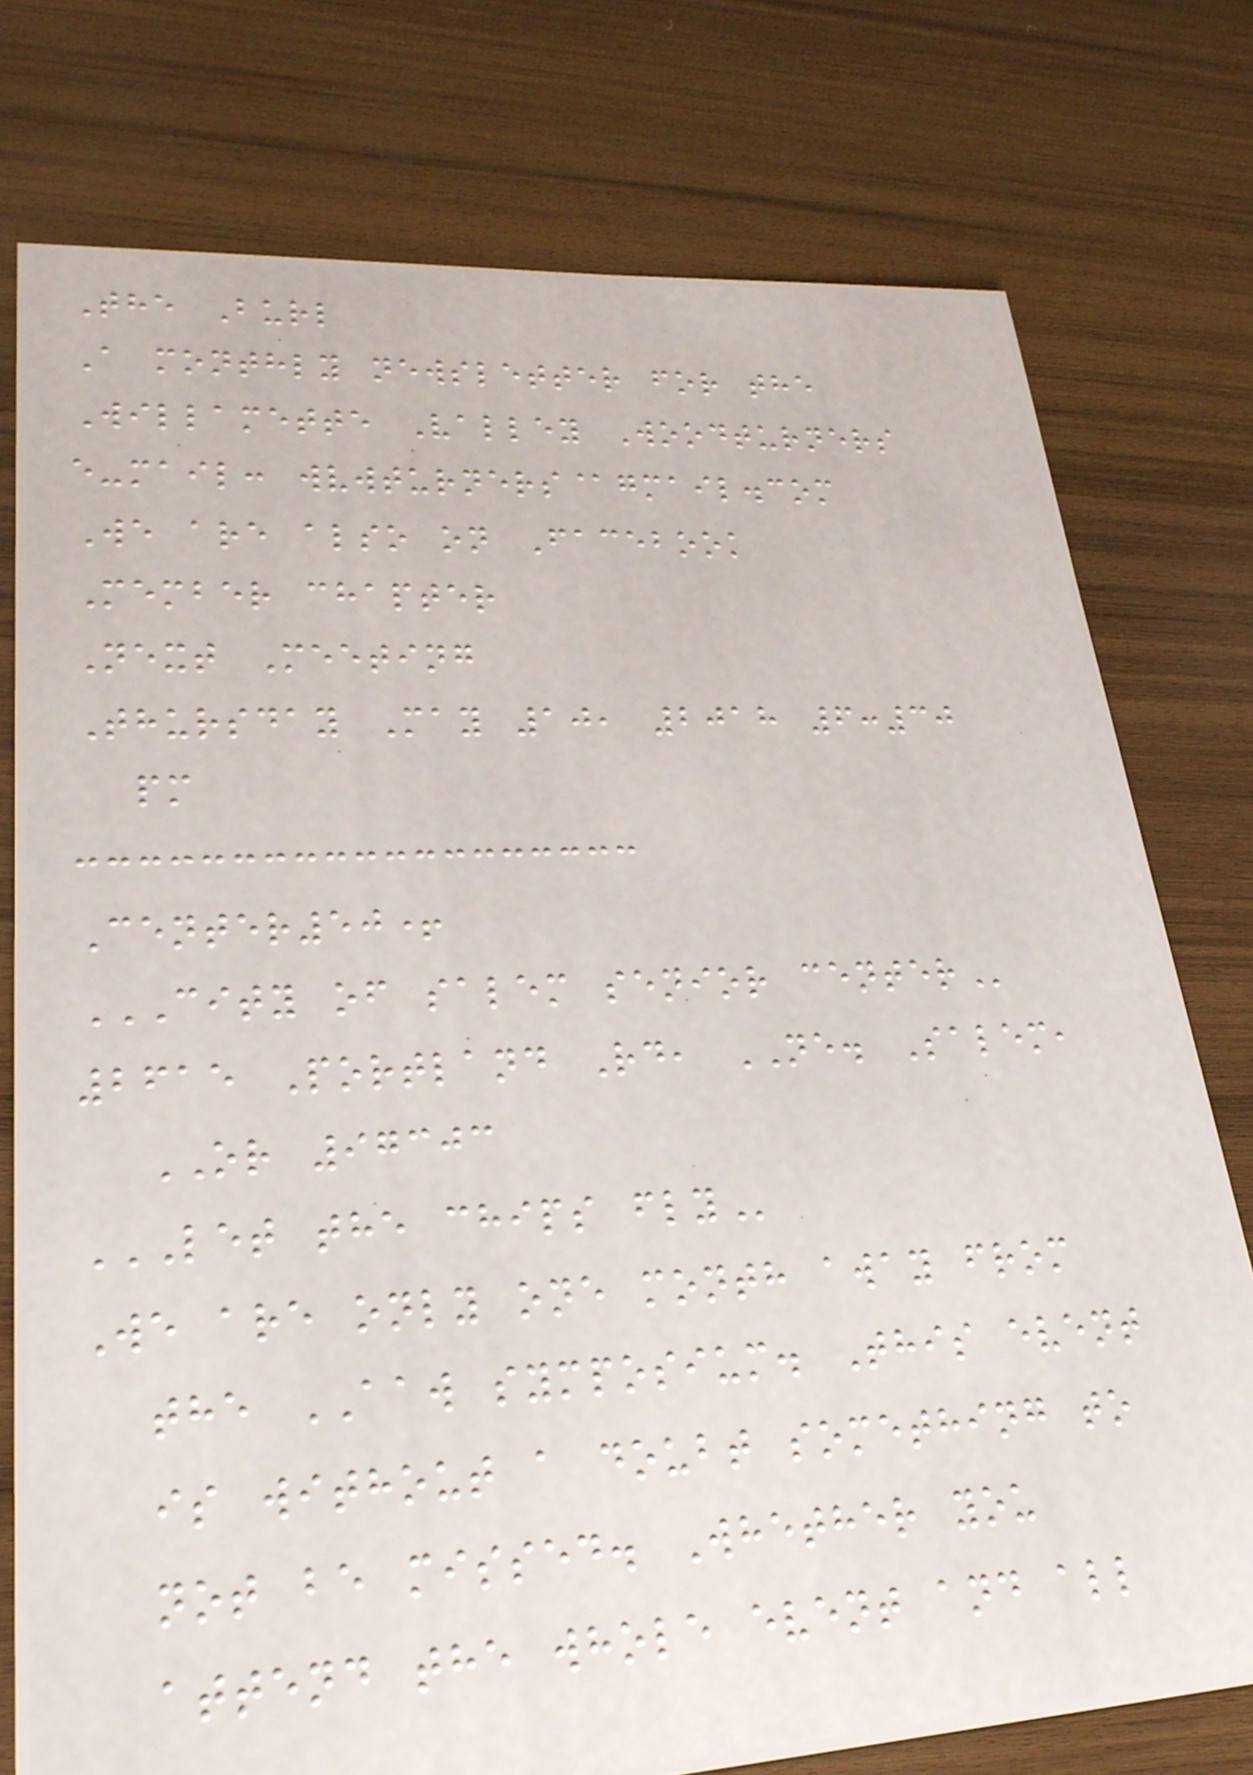The Burl
A monthly newsletter for the
Willamette Valley Woodturners
e-mail: wvwturners@gmail.com
We are also on Facebook
Member chapter
Next Meeting
Thursday May 10, 2018 6:30
pm
Center50+
CITY OF SALEM SENIOR CENTER
2615 Portland Rd, NE. Salem,
OR 97303
LET THE CHIPS FLY
We are only one month away from
the AAW symposium. This event
is without a doubt something to
not be missed. Whether you
attend the whole event and all
